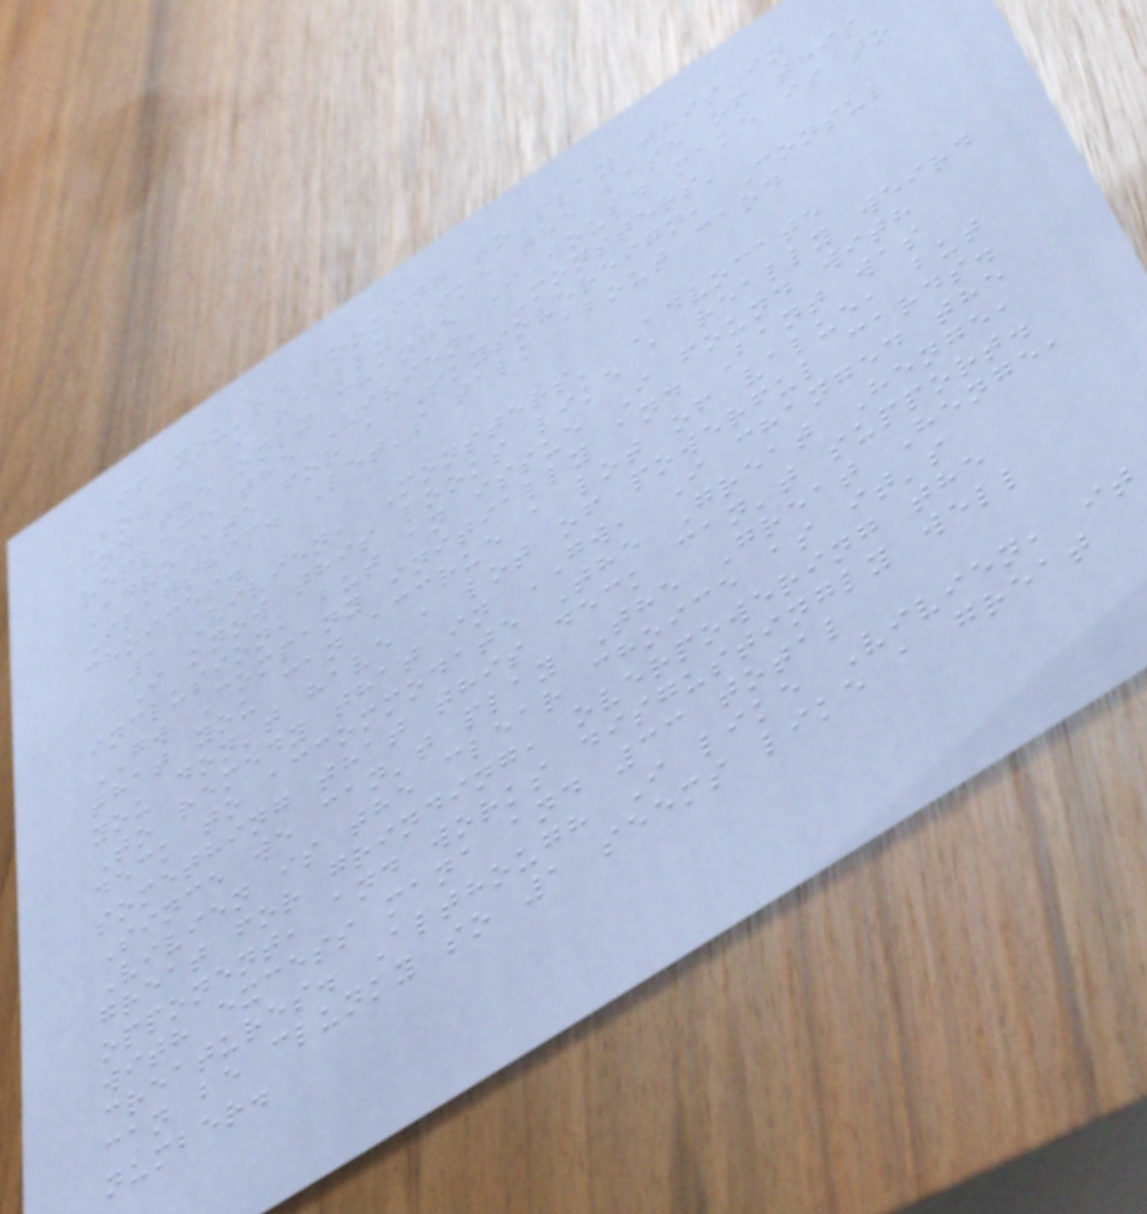if you're looking to play this in
Bo1, I really like the base of this
and the only change I would make is to
replace the Vivien, Monsters'
Advocate for a Skysovereign, Consul
Flagship. Let's talk about card
choices.
1 Vivien, Monsters' Advocate
I know this looks like a really weird
inclusion, but an issue I found with
GW Company initially and Bant was
that you can accrue a lot of value, but
you don't have a lot of powerful cards.
To remedy that in GW, I changed the
deck to accommodate The Great Henge,
something that this deck can't support.
Since we can't play The Great Henge,
Vivien is the clear choice as it's
great for grinding, overpowering the
opponent, and works disgustingly well
with excess mana and 33 total
creatures. Although I like Vivien, it
can be clunky so 1 seems like a great
number.
